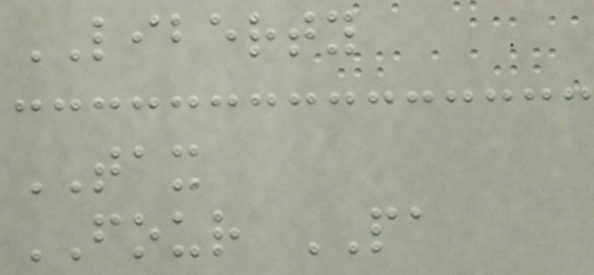LIBERTY
TAX
FOUR PA
